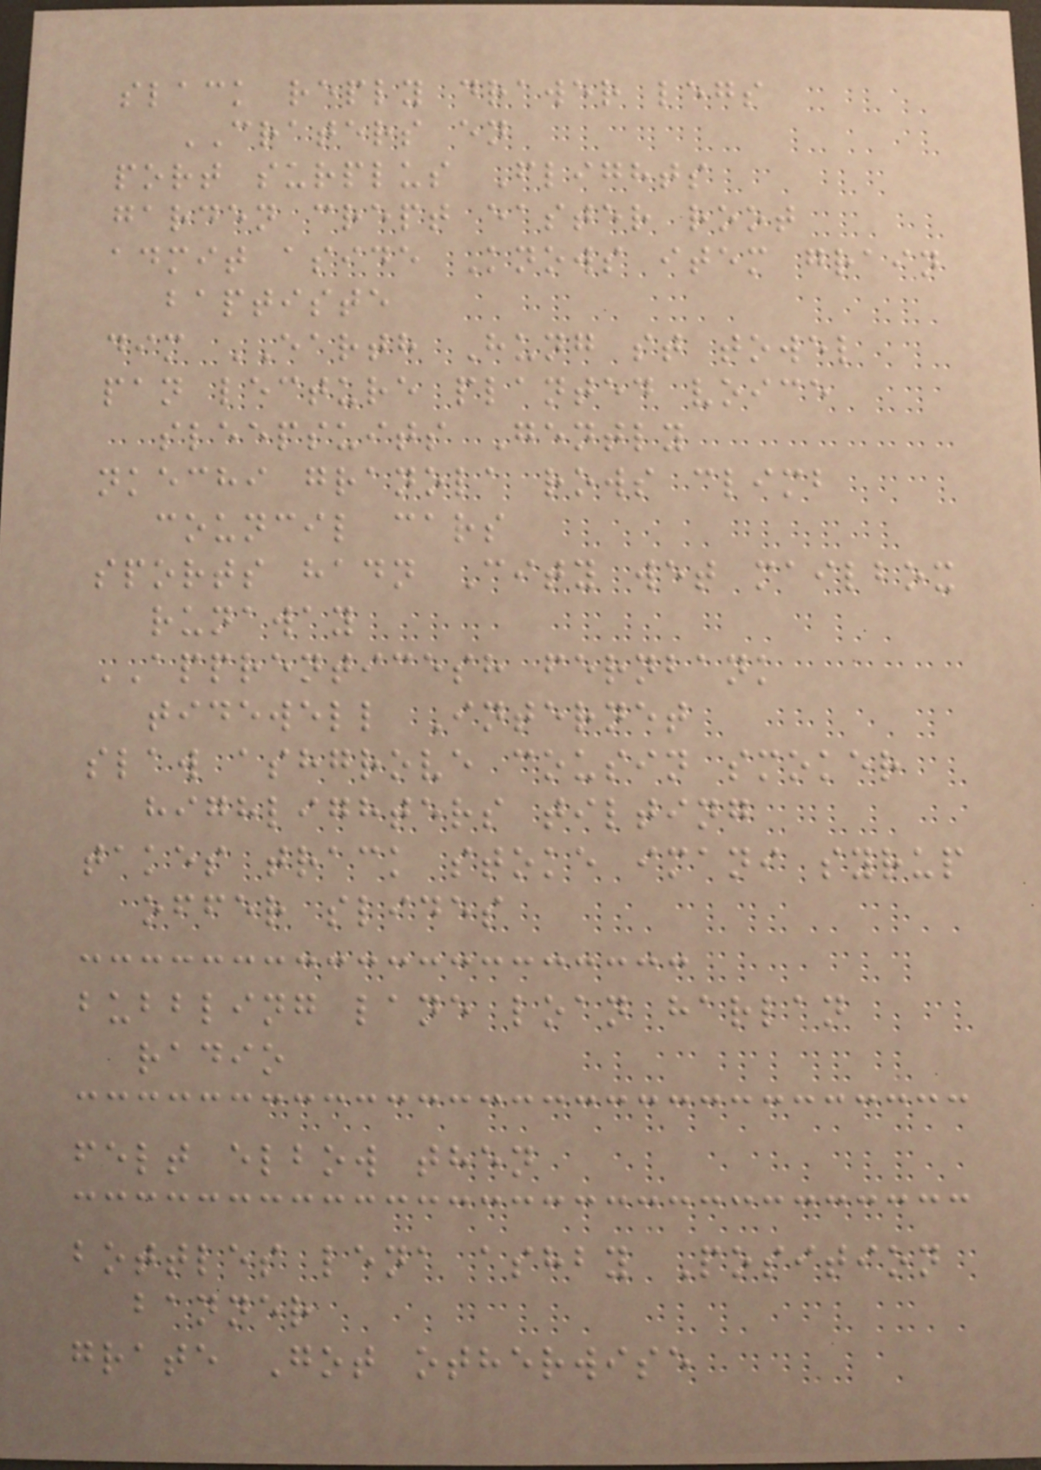slack reply drawer legs
CRATERS en
port surplus Flights
garden crept easter root
admit aside Knows item grain
baptiste
dim EARTH Hung st towel
pan lecture planted voice
sleepsuits Gently
nkechi granola rows climb
council cars
sports hadn City wet mailbox
runaway
APPRENTICESH fernbank
tidewell Internet
slaw ashgrove cousin smoker
highlighters tilting
takes track stoke imani syrup
offer slides
bubbling lane loan harlan
radio
felt elbow then
bottles lena ashby Position
banner
grate Got otherwise
